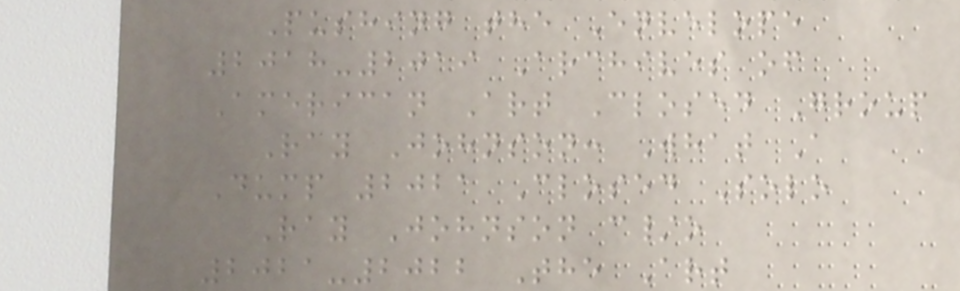Pushing the Envelope
2018-2019 Archives of
American Art Closed Group
Ray Johnson: What A
Dump 2021 Closed Solo
Ray Johnson c/o
2021-2022 The Art
